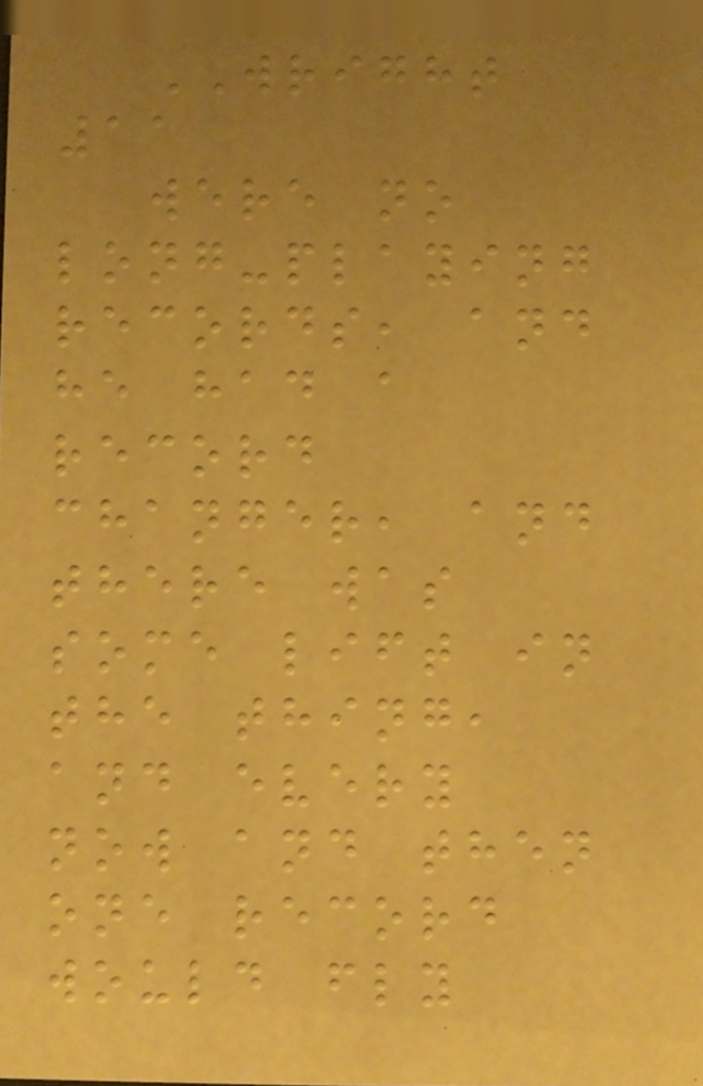WRIGHT
11
were no
long-playing
records, and
he had a
record
changer, and
there was
some lift in
the thing,
and every
now and then
one record
would fly
